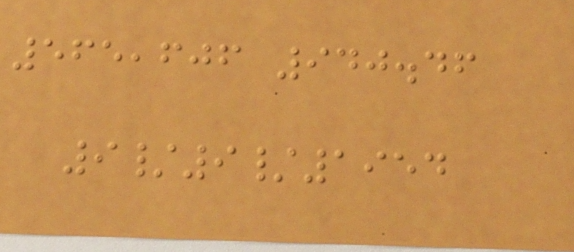565,606 940.46
9/9/1954
